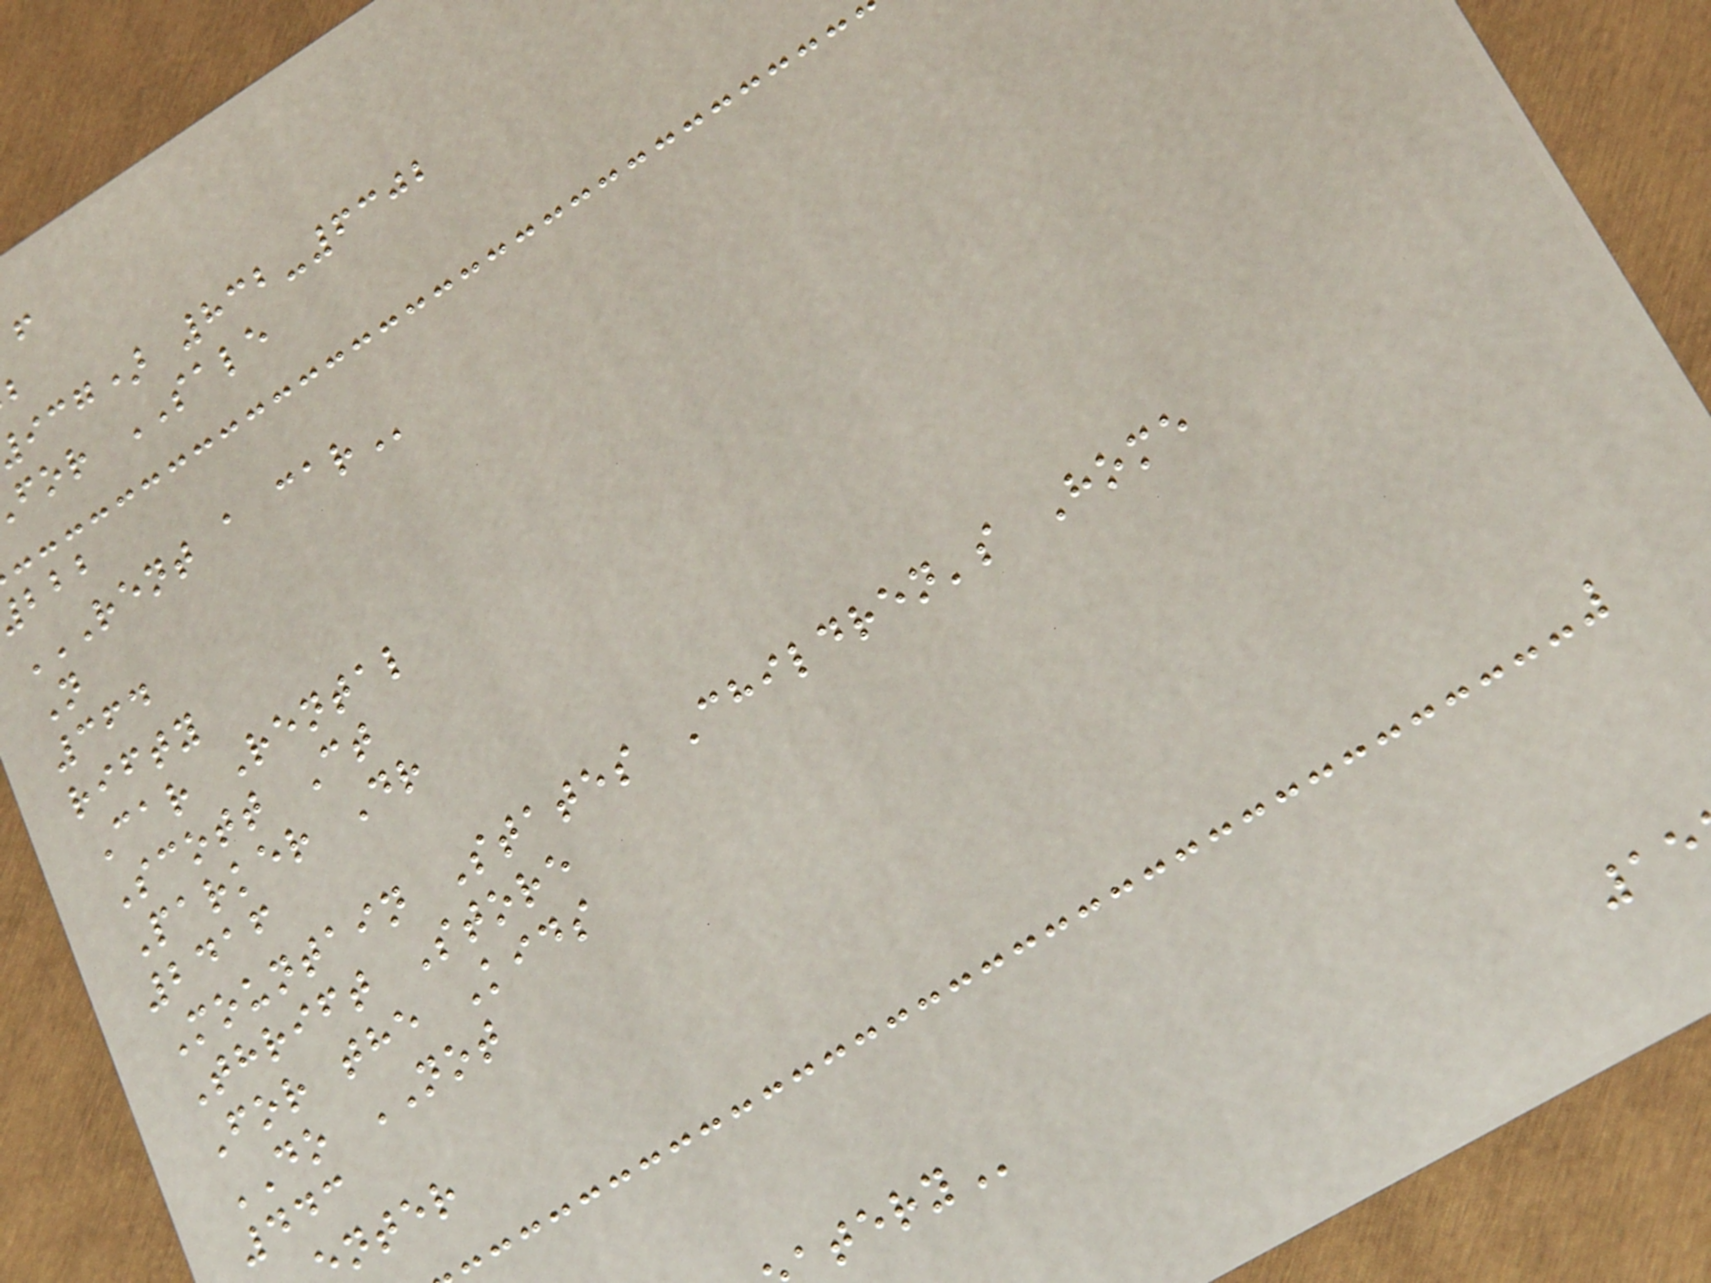icg) 832-6302
for SALE
RENT A CAR
N
364
rifty
Car Rental
Scott Ct
Parker Dr
2416
Mountain States Children's Home
Thrift Store
For the Kids
DO NOT
443
nter
